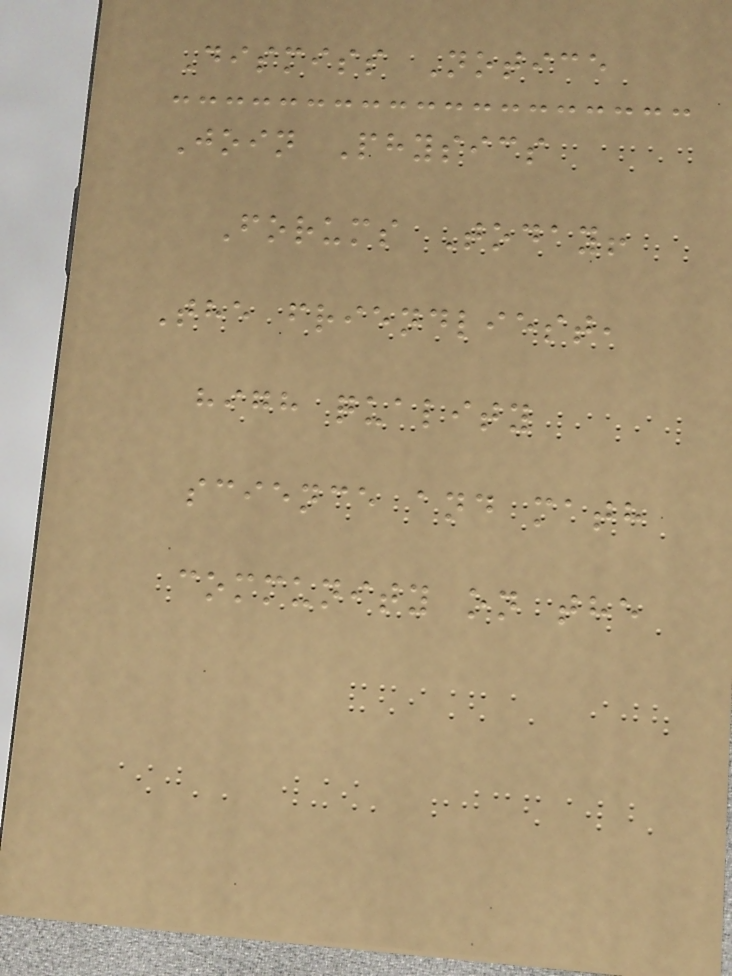Dismiss Notice
Join Physics
Forums Today!
The friendliest,
high quality
science and math
community on the
